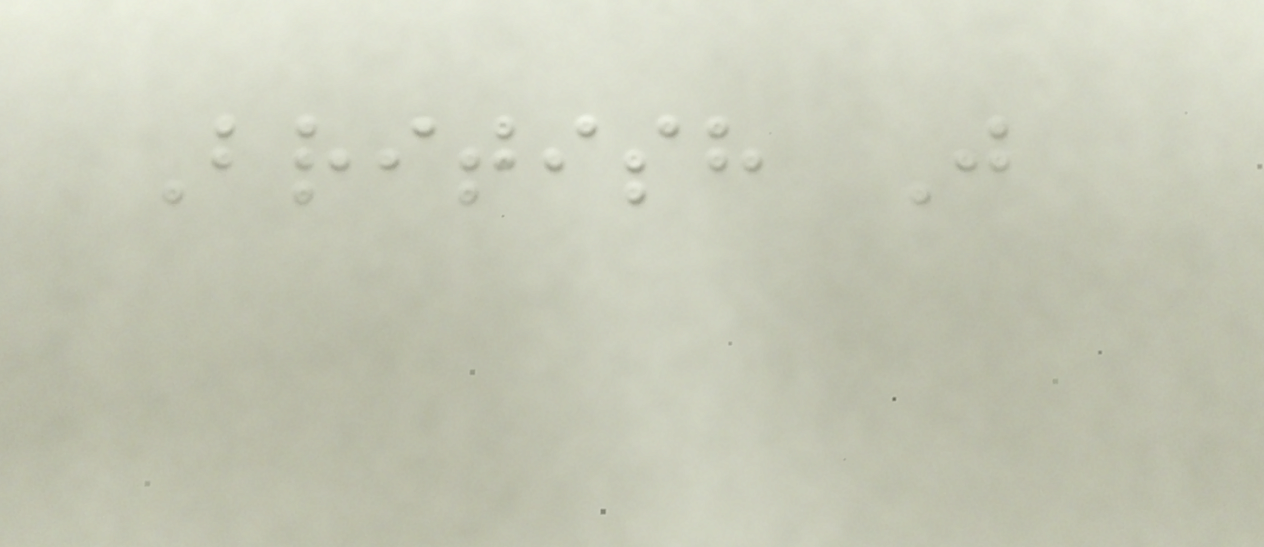British J
